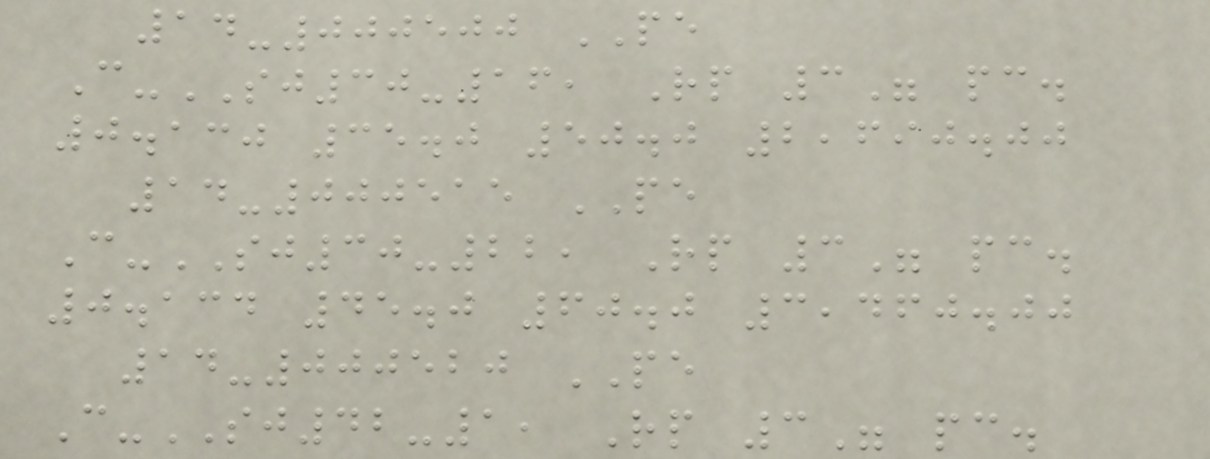14-000500 PE
C-SJ30-16, Rp 3" pc.
0.130 35.0 50.0 2,690.00
14-000515 PE
C-SJ30-22, Rp 3" pc.
0.134 45.0 60.0 3,460.00
14-000520 PE
C-SJ42-1, Rp 3" pc.
